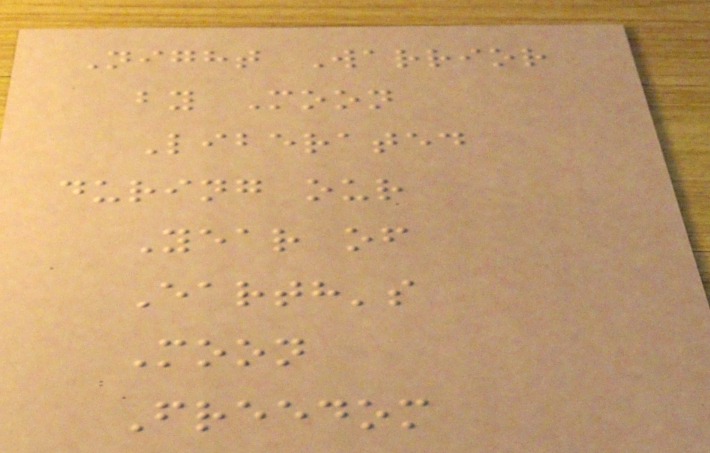Night Warrior
by Moon
Liberated
during our
Year of
Earth's
Moon
Freedom
